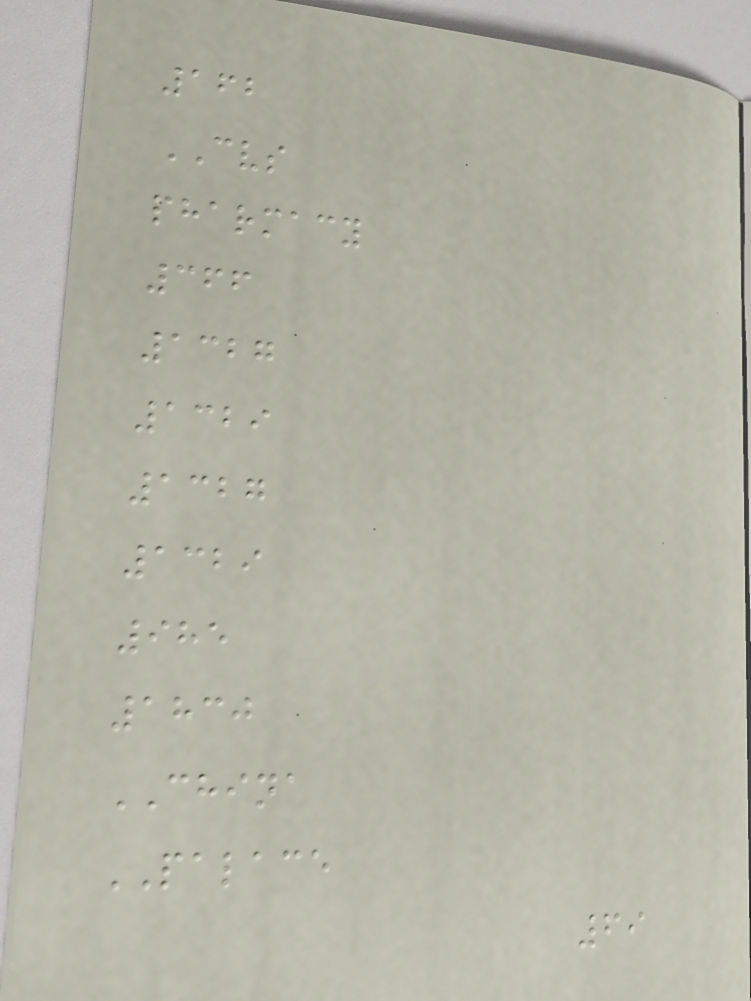162
CVS
pharmacy
366
1327
1329
1327
1329
985
1830
CHINA
PALACE
69
